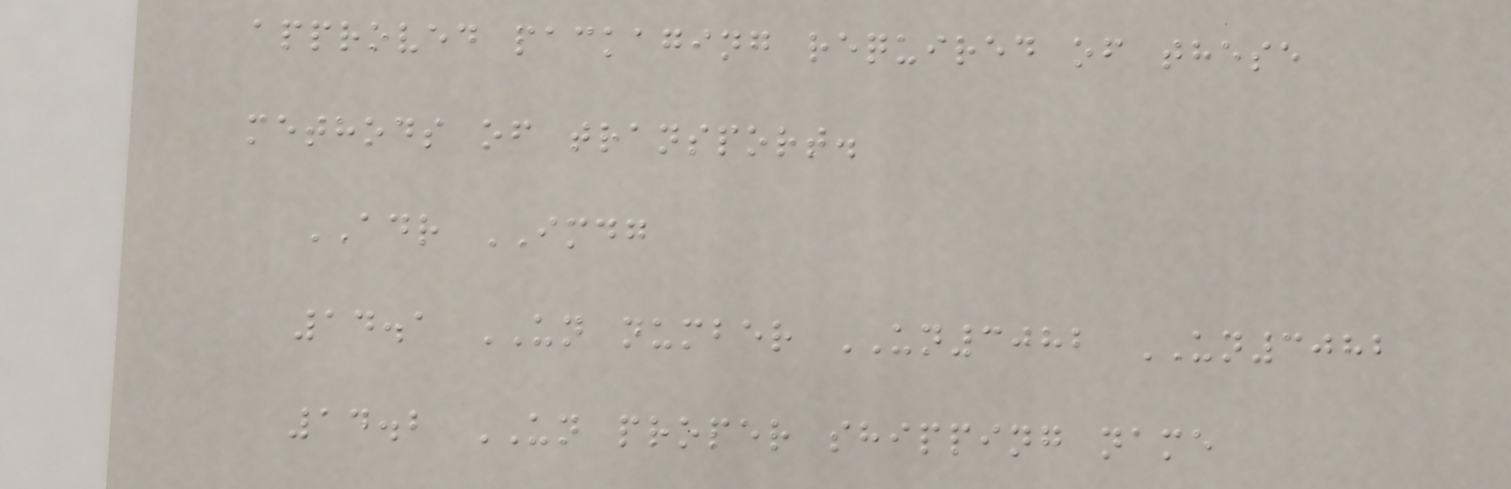approved packaging required of these
methods of transport.
ADR IMDG
14.1 UN number UN3082 UN3082
14.2 UN proper shipping name
